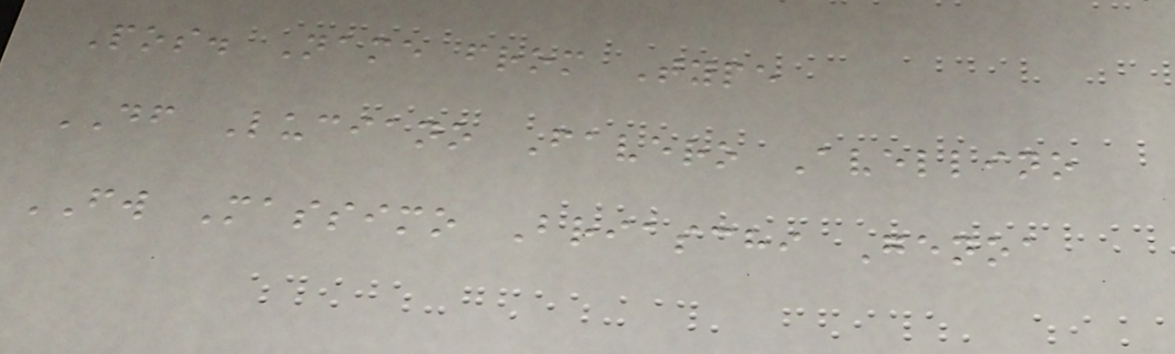Pos. Name from Type
DF Luciano Favero Avellino
FW Massimo Briaschi Genoa
